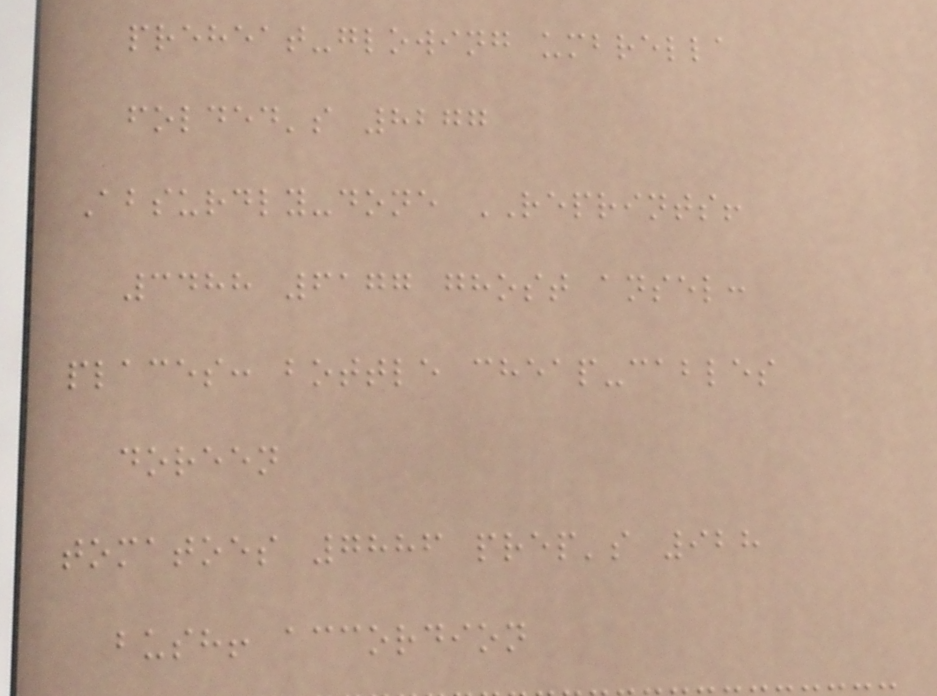preheat-glowing umbrella
folded's 8277
Absurdly-done REPRINTS!
3488 6177 ghost ansel:
places: bottle cheap-cables
doreen
tomatoes 7886 prep's 928
bush! accordion
